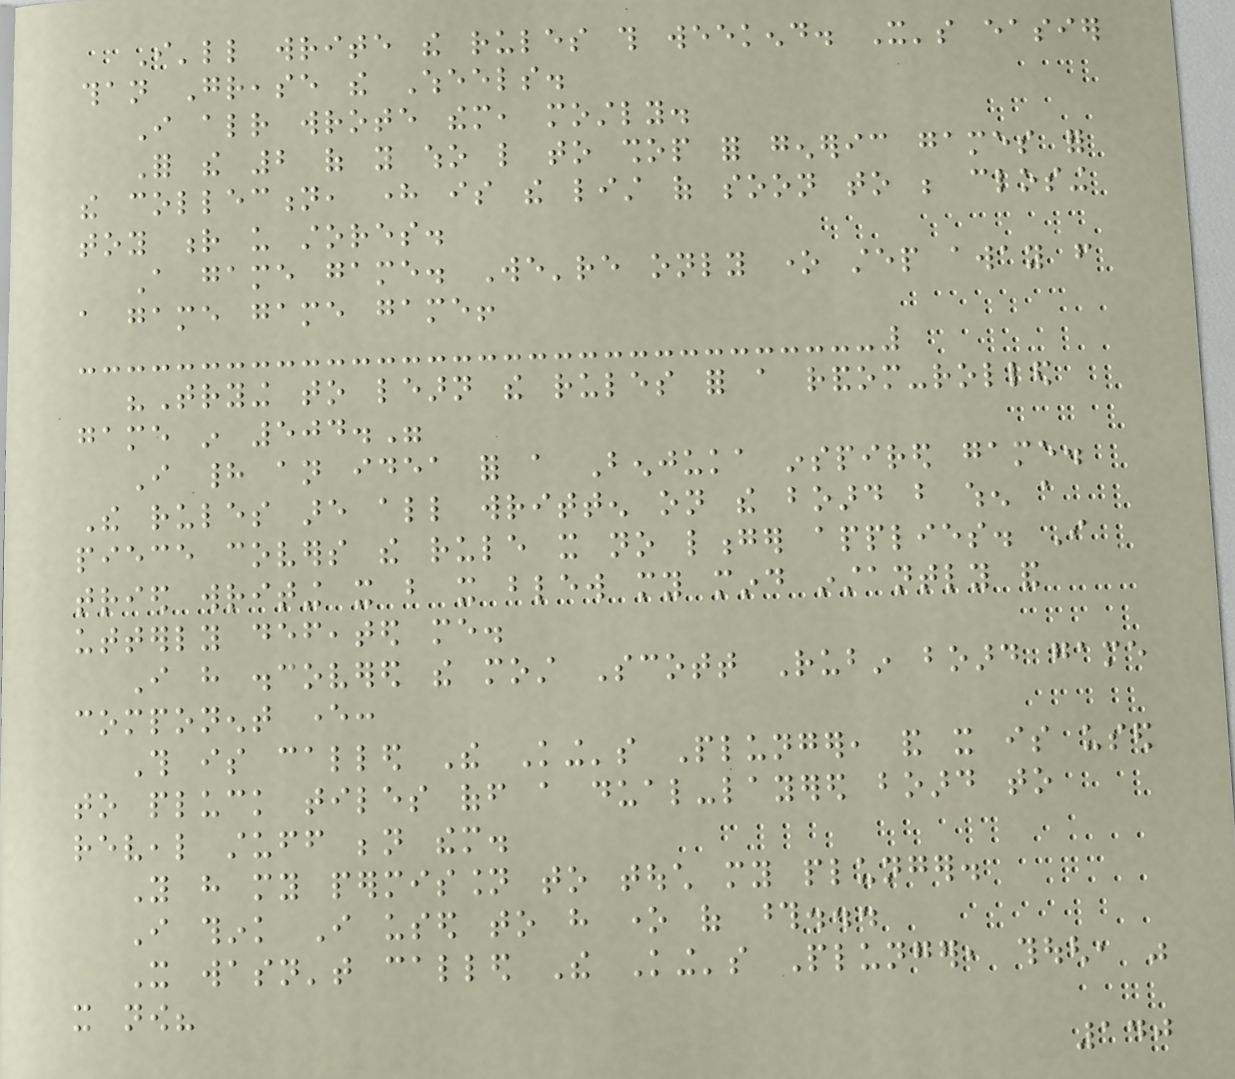I'll write the rules this weekend. It's easier
than Grease the Wheels.
I already wrote them, mostly.
For the 2 of you who like to shop for generic games for
the collection, here is the list of soon to be closing
toy r us stores.
A game game. We're only one step away from
a game game game!
"Trying to learn the rules for a random-rolled
game in 504."
I had an idea for a Benjuka inspired game.
The rules are all written on the board but when a
piece covers the rule it no longer applies. I
tried writing it but it blew my mind instantly and
utterly defeated me.
I have discovered the most Scott Rubin board game
component ever:
This is called The King's Plunger, and it is used
to pluck tiles off a dual-layered board to
reveal stuff beneath them.
You have my permission to touch my plunger.
I think I used to have one of those...
It wasn't called The King's Plunger, though, was
it now?
140
